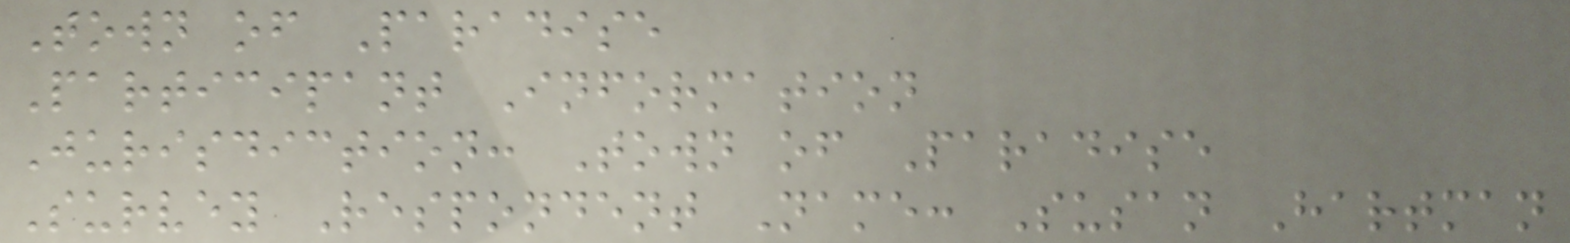Town of Paradise
Participant Information
Jurisdiction: Town of Paradise
Survey Respondent Name: Susan Hartman
